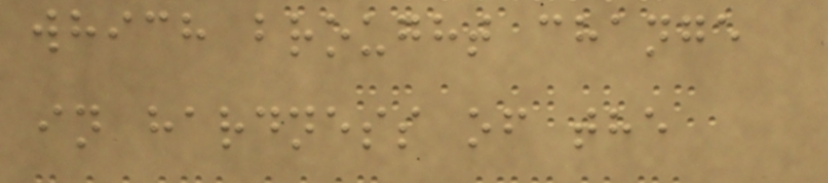which brought change
in hardness of the
